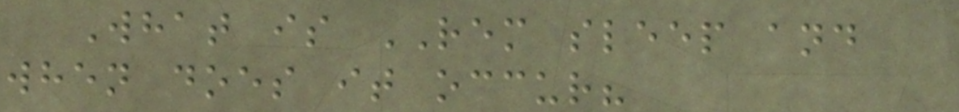What is REM sleep and
when does it occur?
